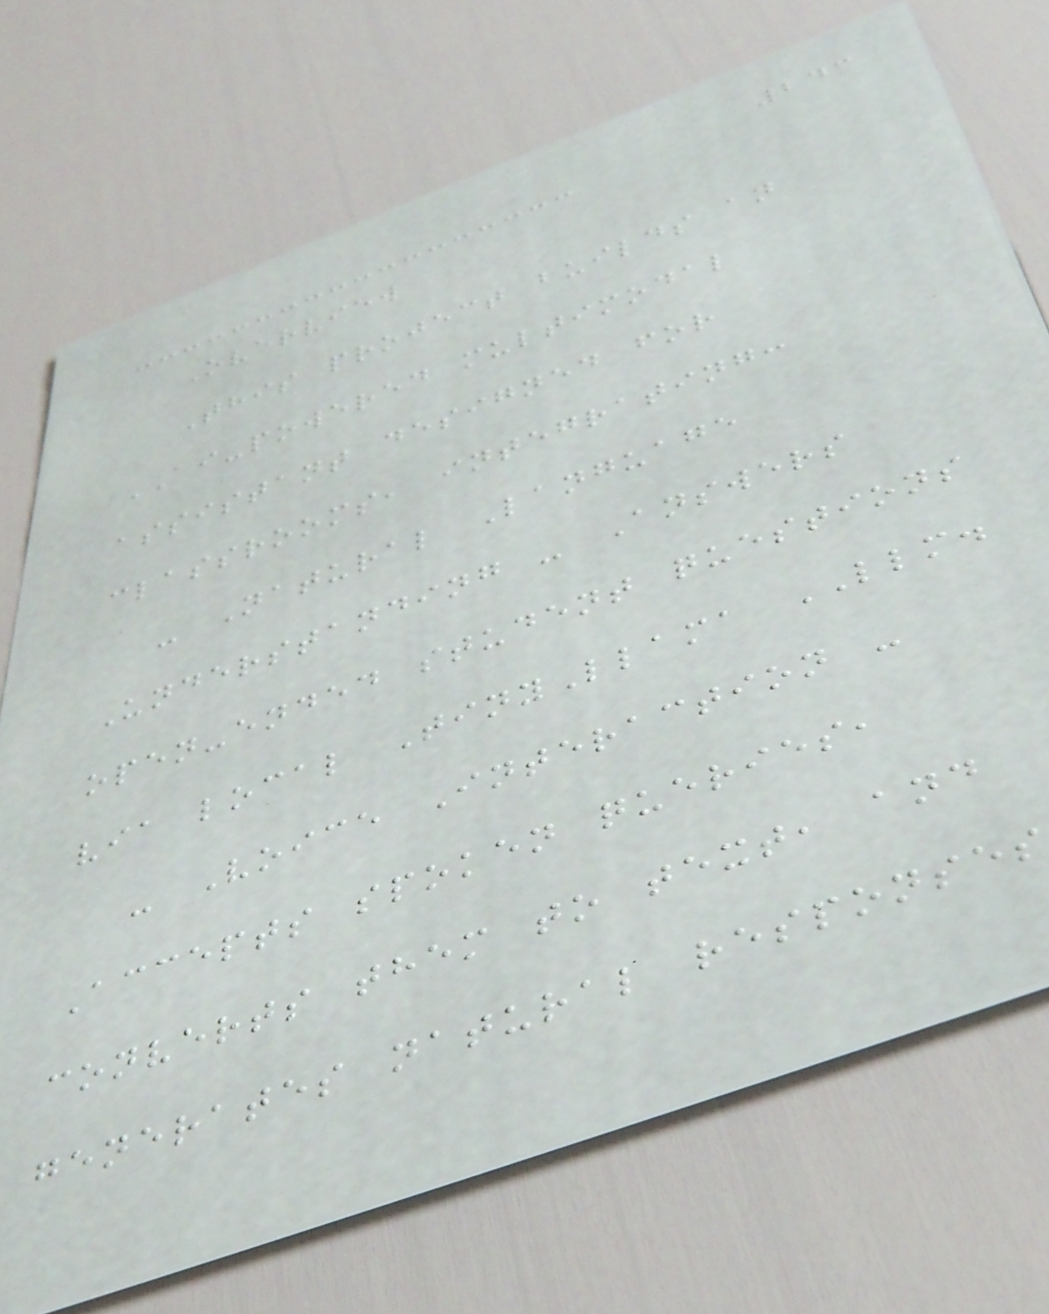243
Overview
This project builds an
AI-powered multimodal
assistant designed for
classrooms, integrating:
- Natural Language
Understanding - Answers
open-ended student questions
via local TinyLlama LLM.
- Voice Interaction -
Accepts spoken queries,
converts them to text, and
generates natural responses
